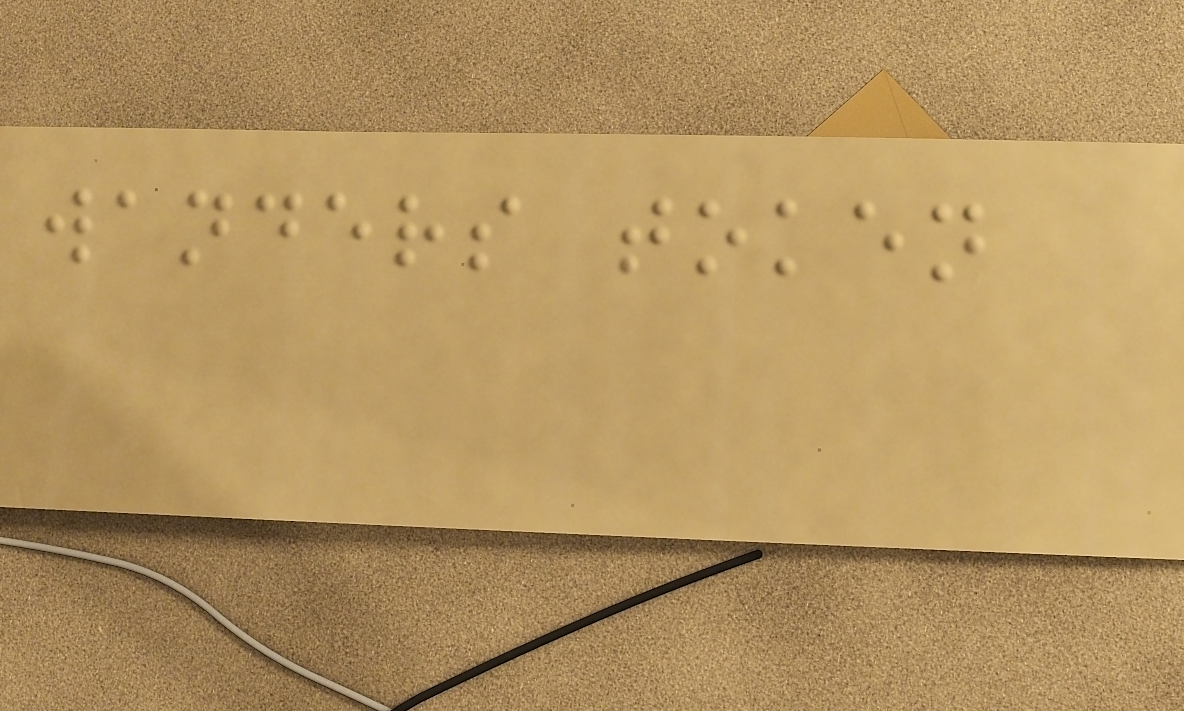wanders token
